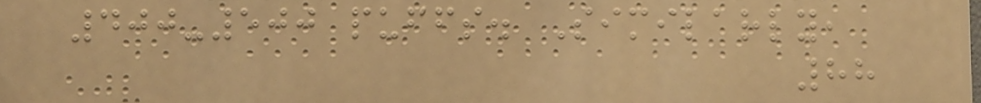400-500 puffs. Similarly,
88
